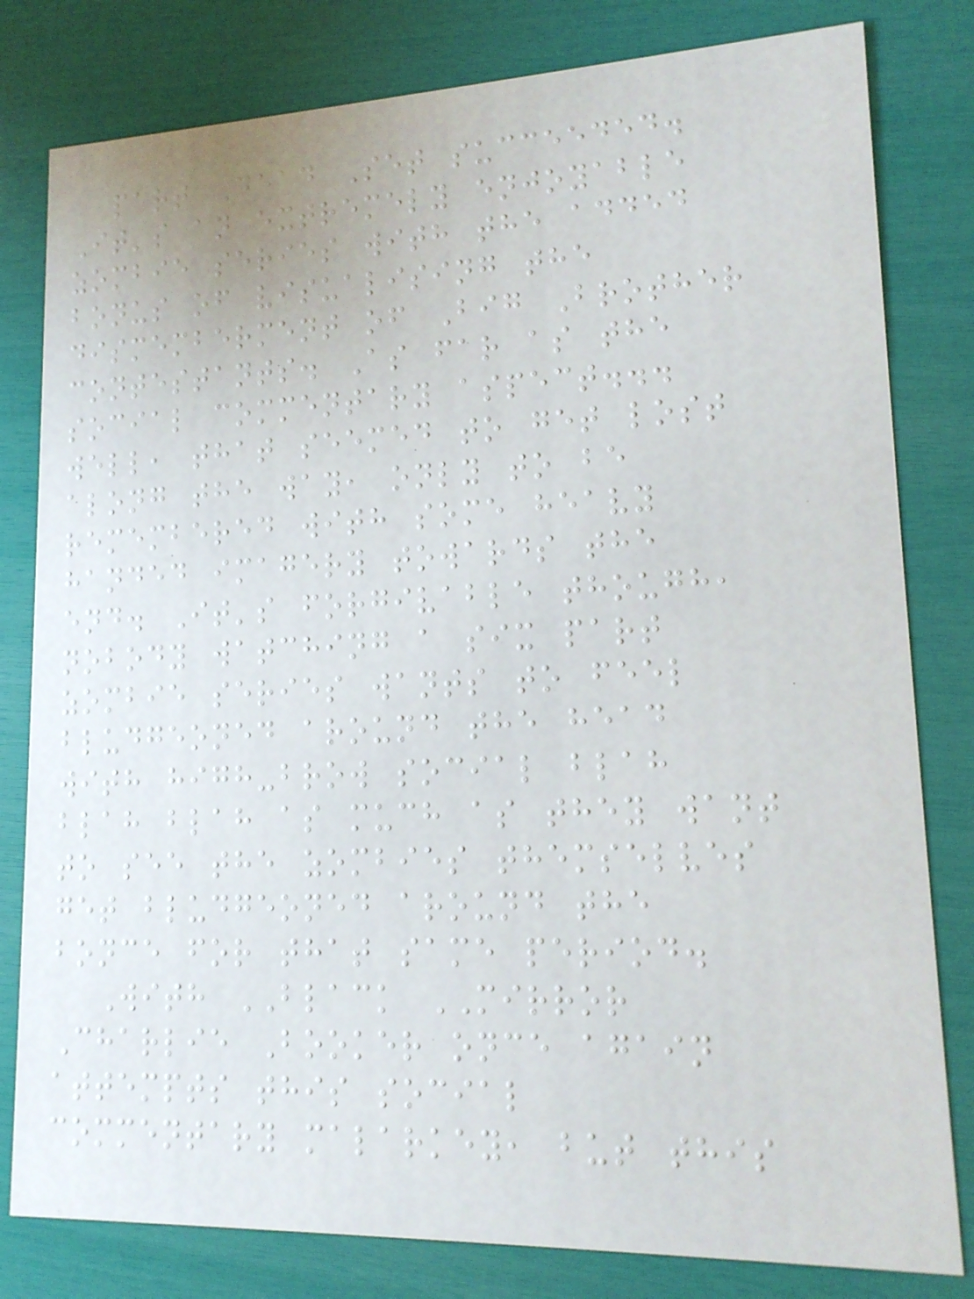part Dead Set succeeded.
It's an extremely enjoyable
zombie series with the added
bonus of visualising the
dismemberment of Big Brother
contestants. As far as the
social commentary aspect...
well, that seemed to get lost
along the way, only to be
remembered with some heavy
handed imagery towards the
end. It's forgivable though,
nobody watching a six part
zombie series wants to feel
bludgeoned around the head
with high-brow social blah
blah blah as much as they want
to see the zombies themselves
get bludgeoned around the
bonce for that same period.
With BLACK MIRROR
Charlie Booker once again
attempts this social
commentary malarkey, but this
